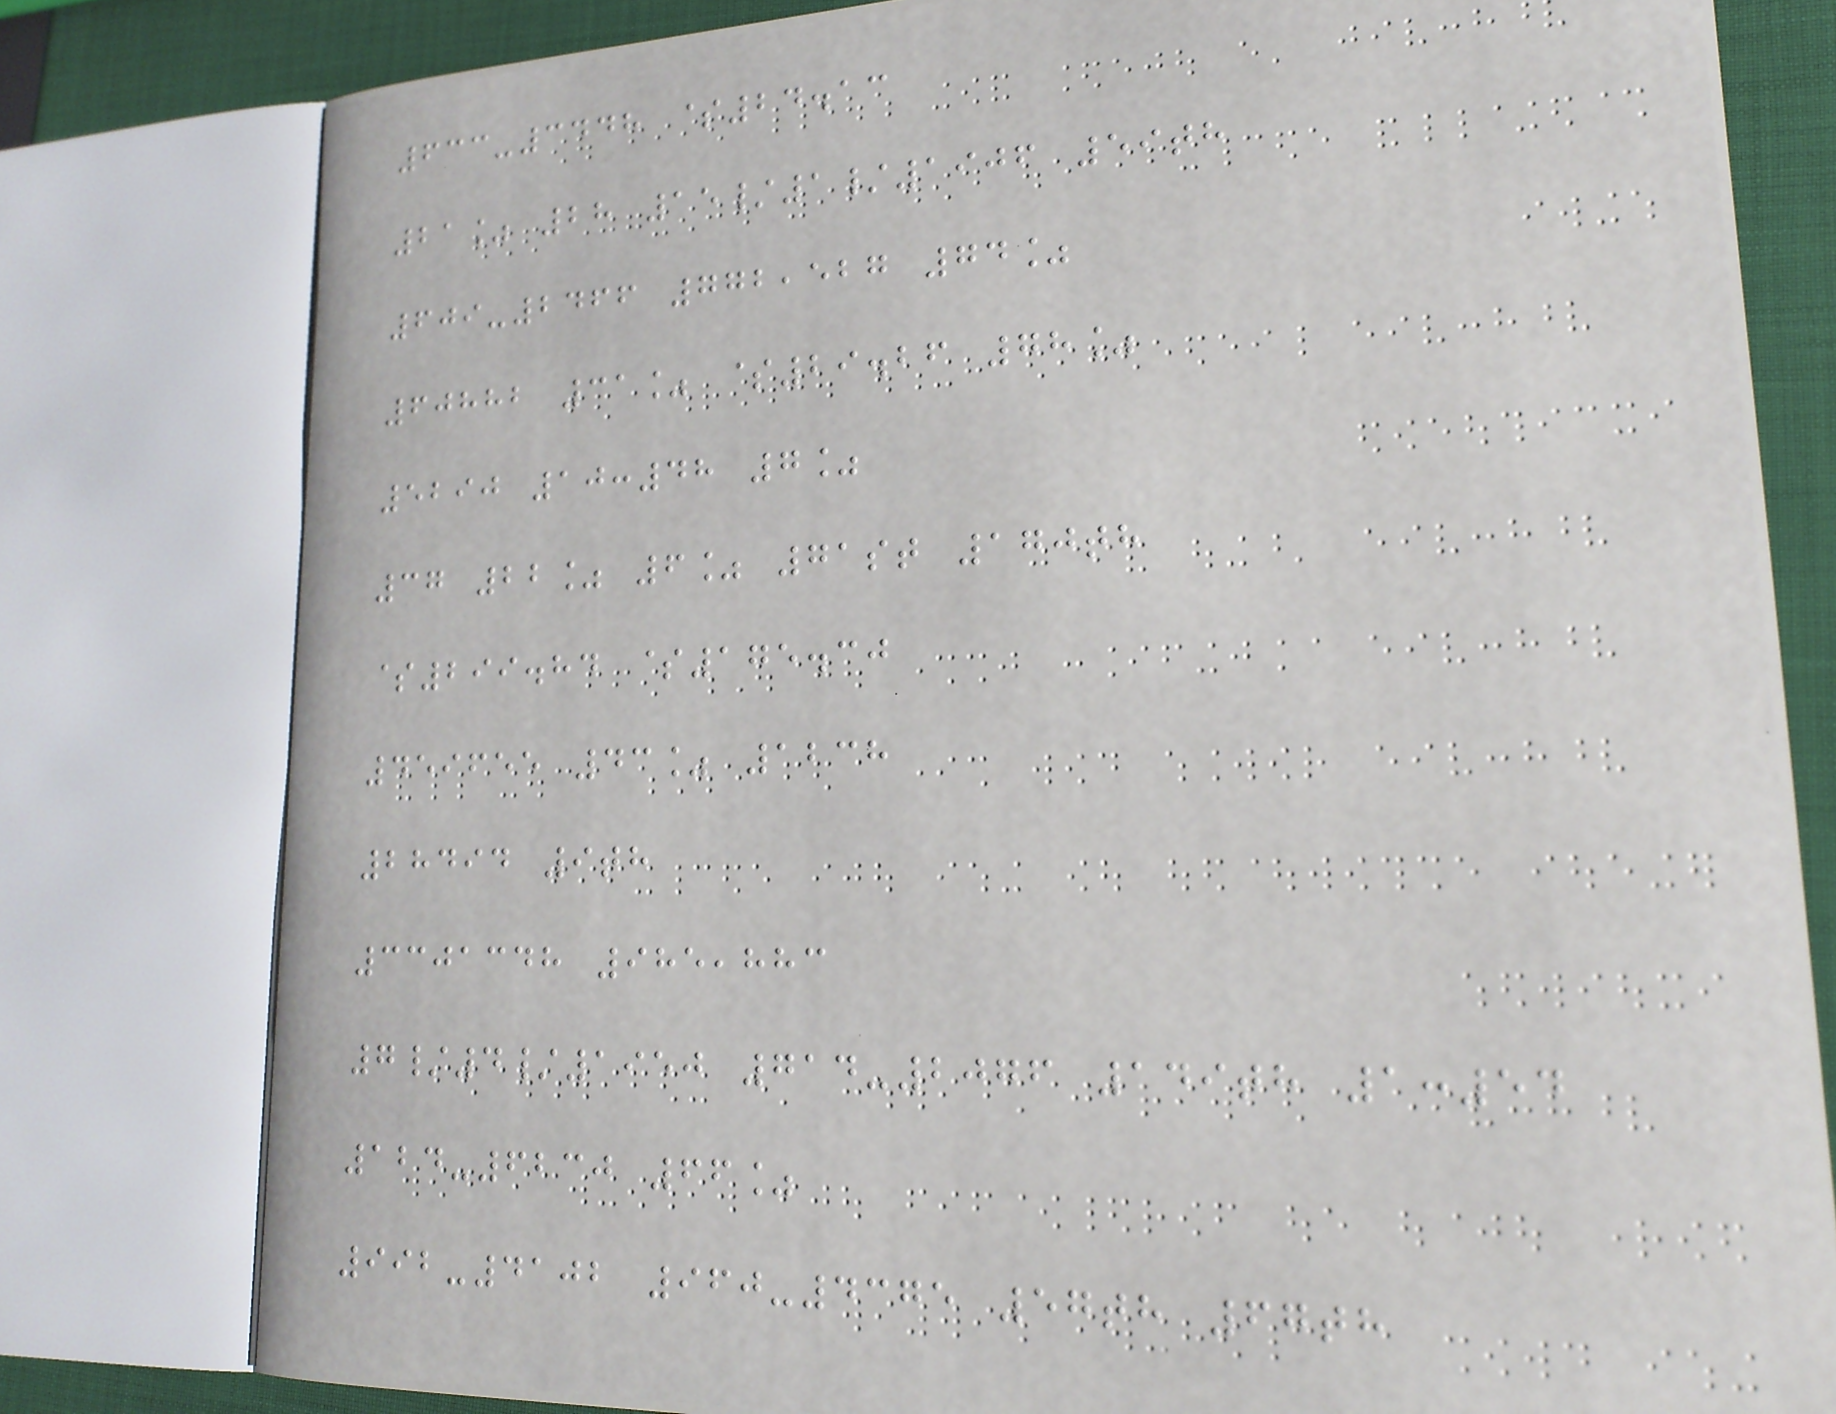633-3448 $24.13
21% 28 15/1/1906 59th
609-2466 772,527 74%
60882 31% $29.26 78%
5290 10:48 7%
37 22% 6% 71st 170th
$299.84 $175.30
459655 43% 1238
28494 9th
3301348 985,883
7/4/1950 714-2076 149th 1:54
124-6230 66%
992-4102 960-4375 57th 67th
